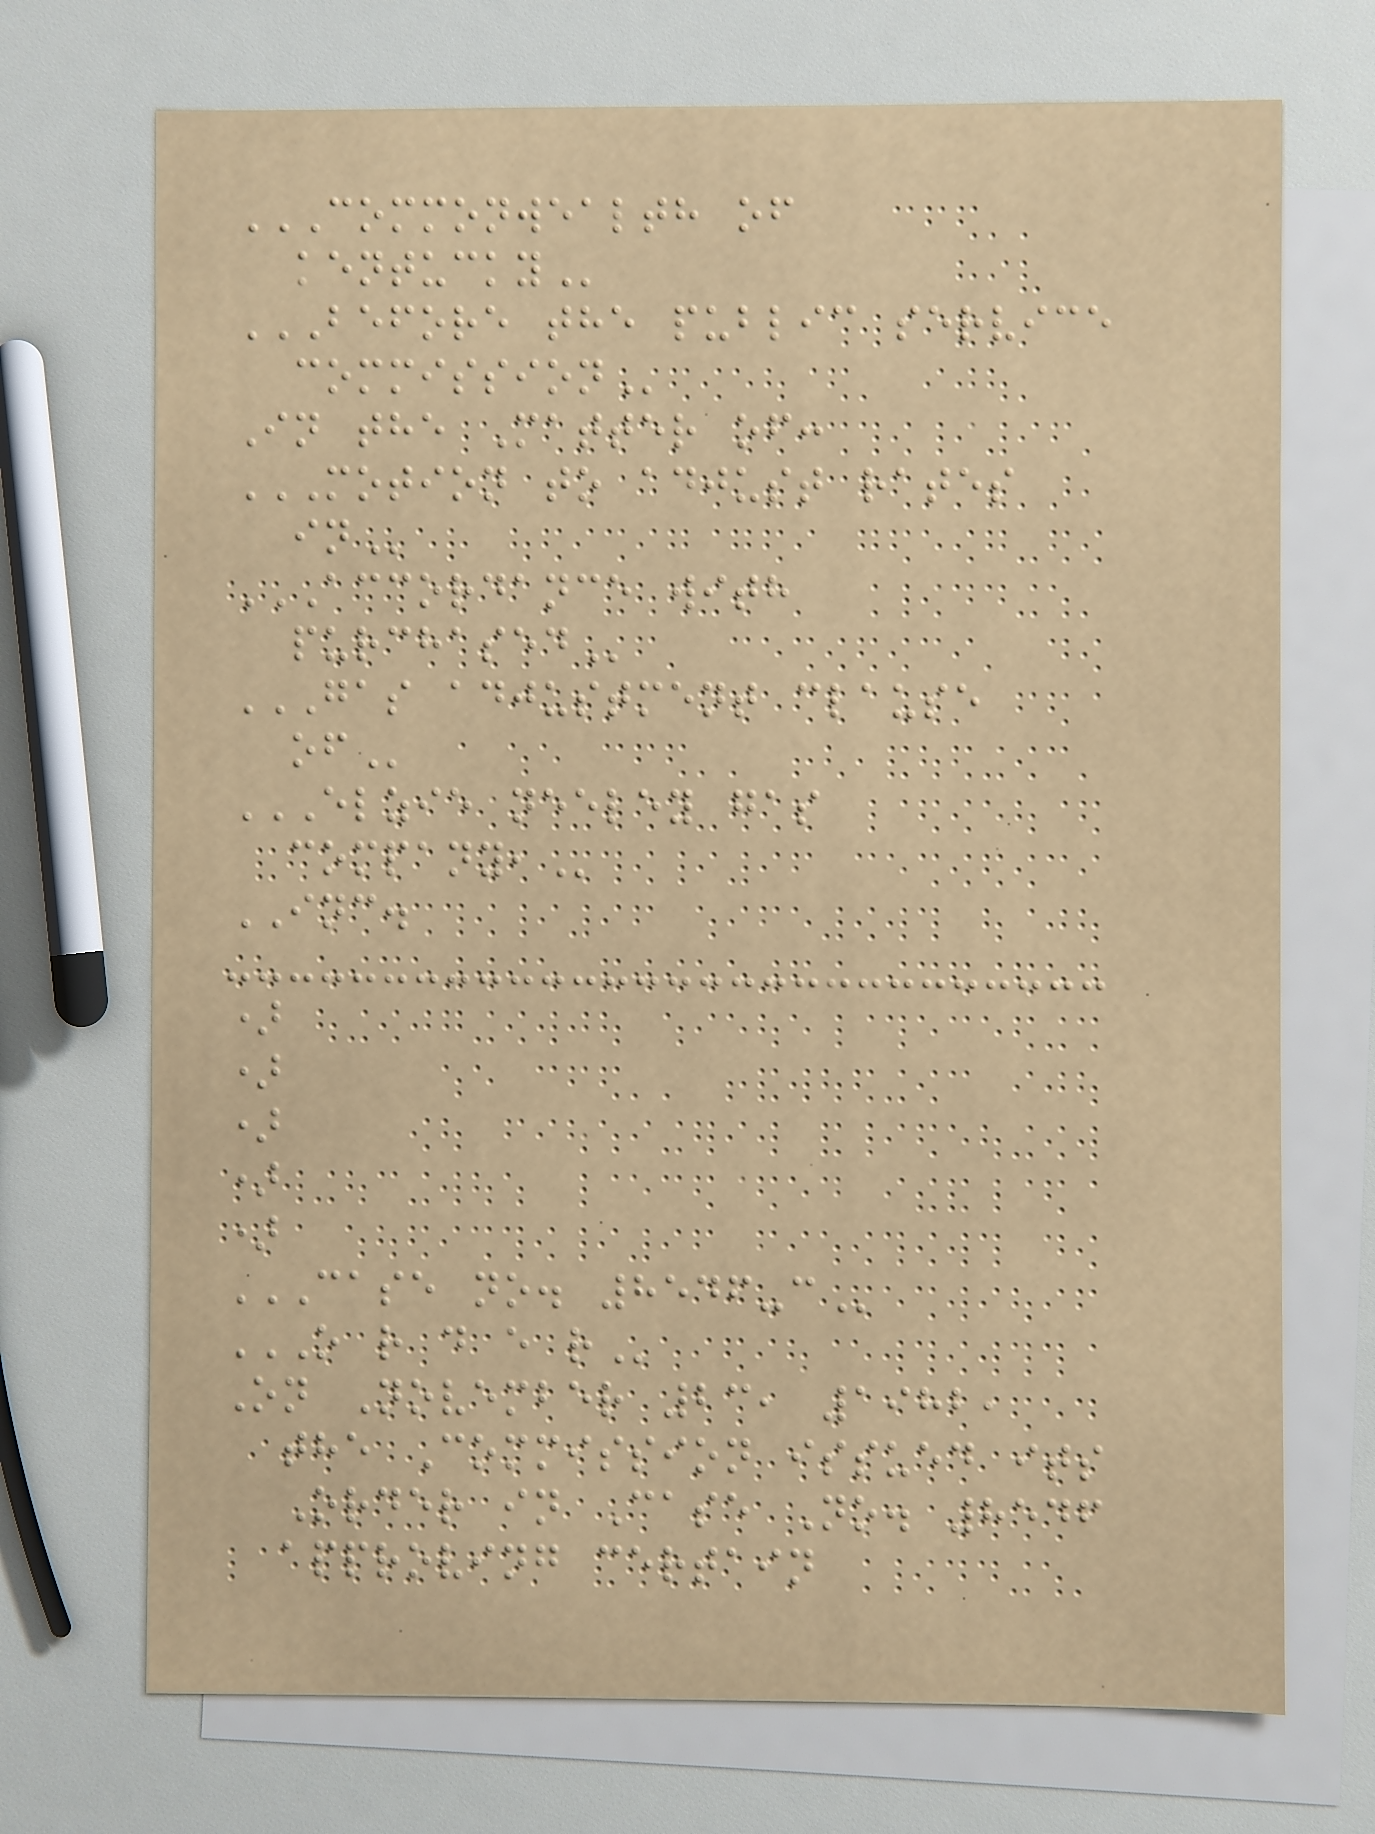COMMONWEALTH OF
KENTUCKY
BEFORE THE PUBLIC SERVICE
COMMISSION
In the Matter of:
MOTION TO ADJUST RATES
IN
ACCORDANCE WITH
PURCHASED
GAS ADJUSTMENT CLAUSE
OF
ELZIE NEELEY GAS
COMPANY,
INC.
)
)
)
)
)
CASE NO. 8546-C
O R D E R
On November 23, 1982,
the Commission issued its
Order in Case No. 8546
approving certain
